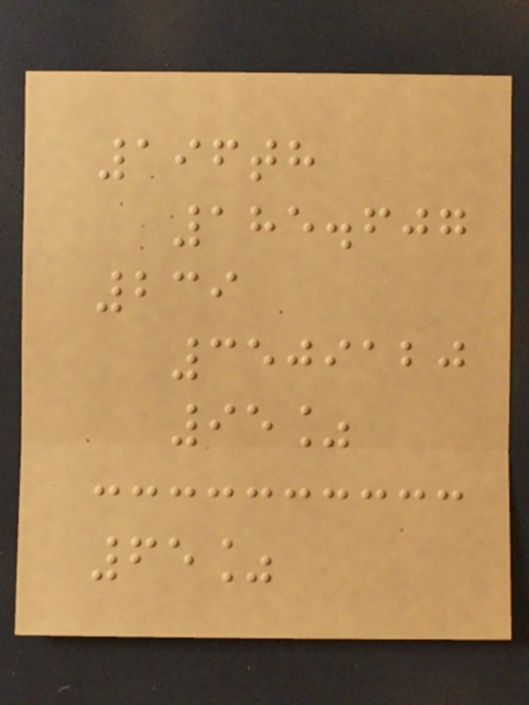196th
185.607
239
3509120
95%
65%
